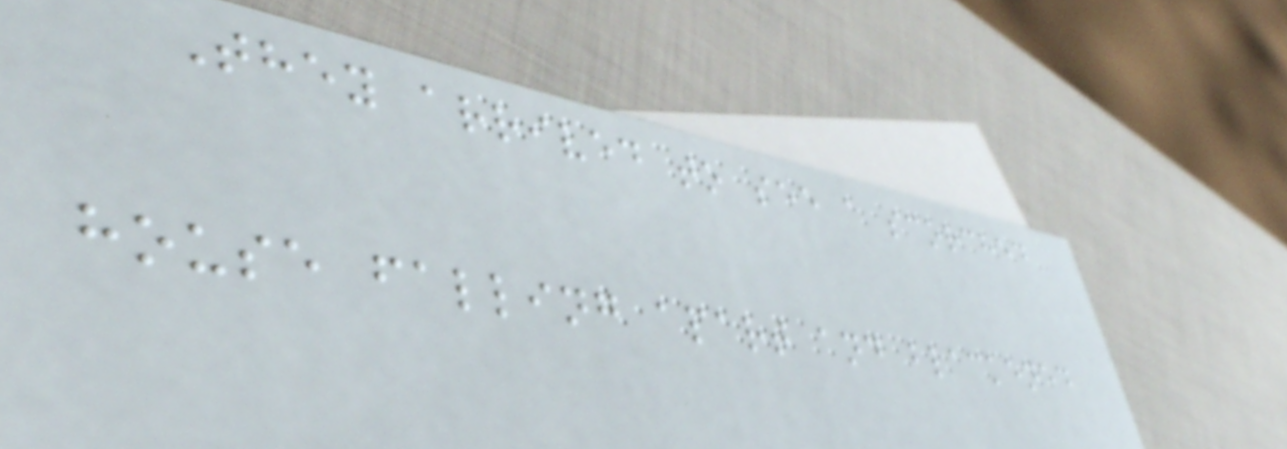They arrived to see a scorched
house falling apart and blackened
